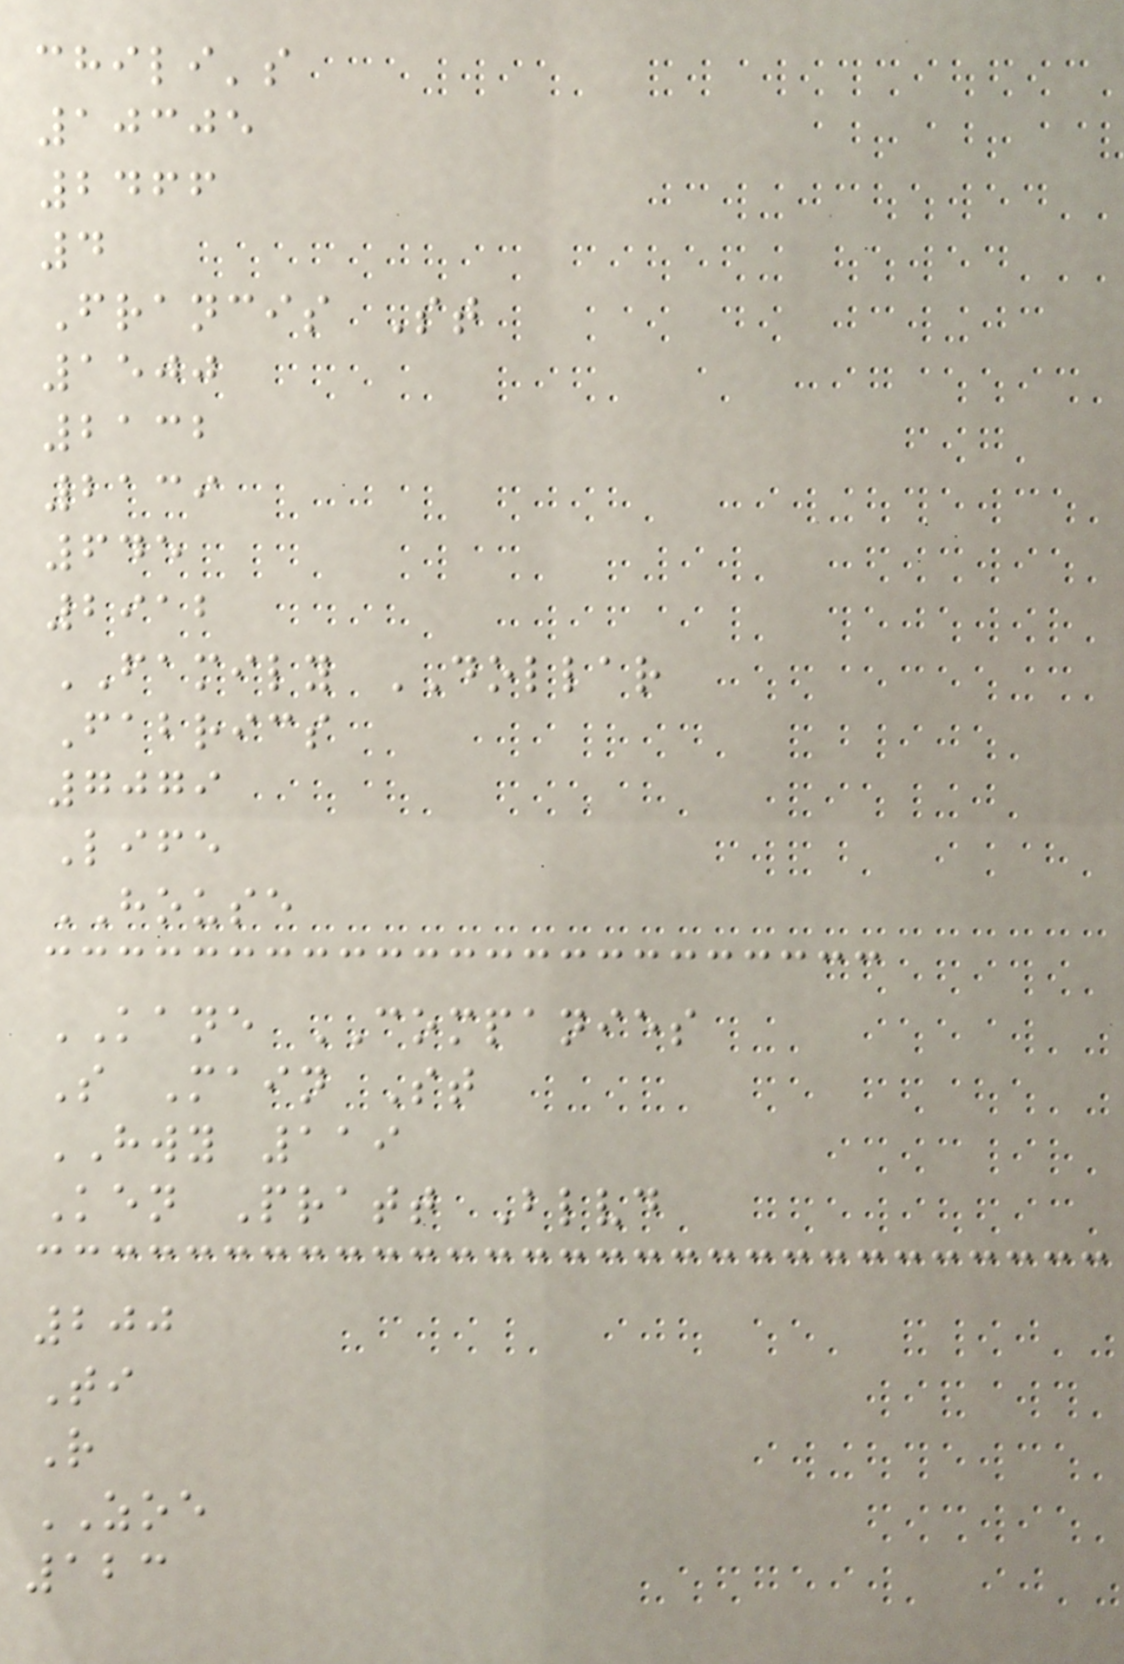chili's
10305
2466
4
Francis St
1500
2132
2139
645
2912
FAMILY DOLLAR
Fabrics
7079
Life
HOUSE
KANE COMPANIES
S Main St
HWY 119
Ken Pratt Blvd
200
Ti
R
ZOE
123
